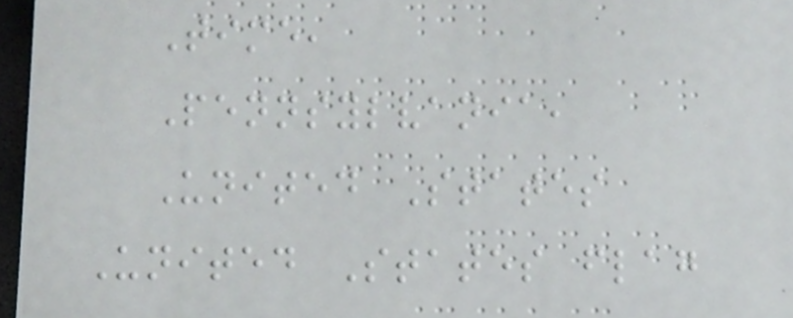Time,
Pennsylvania,
United States
United States flag
